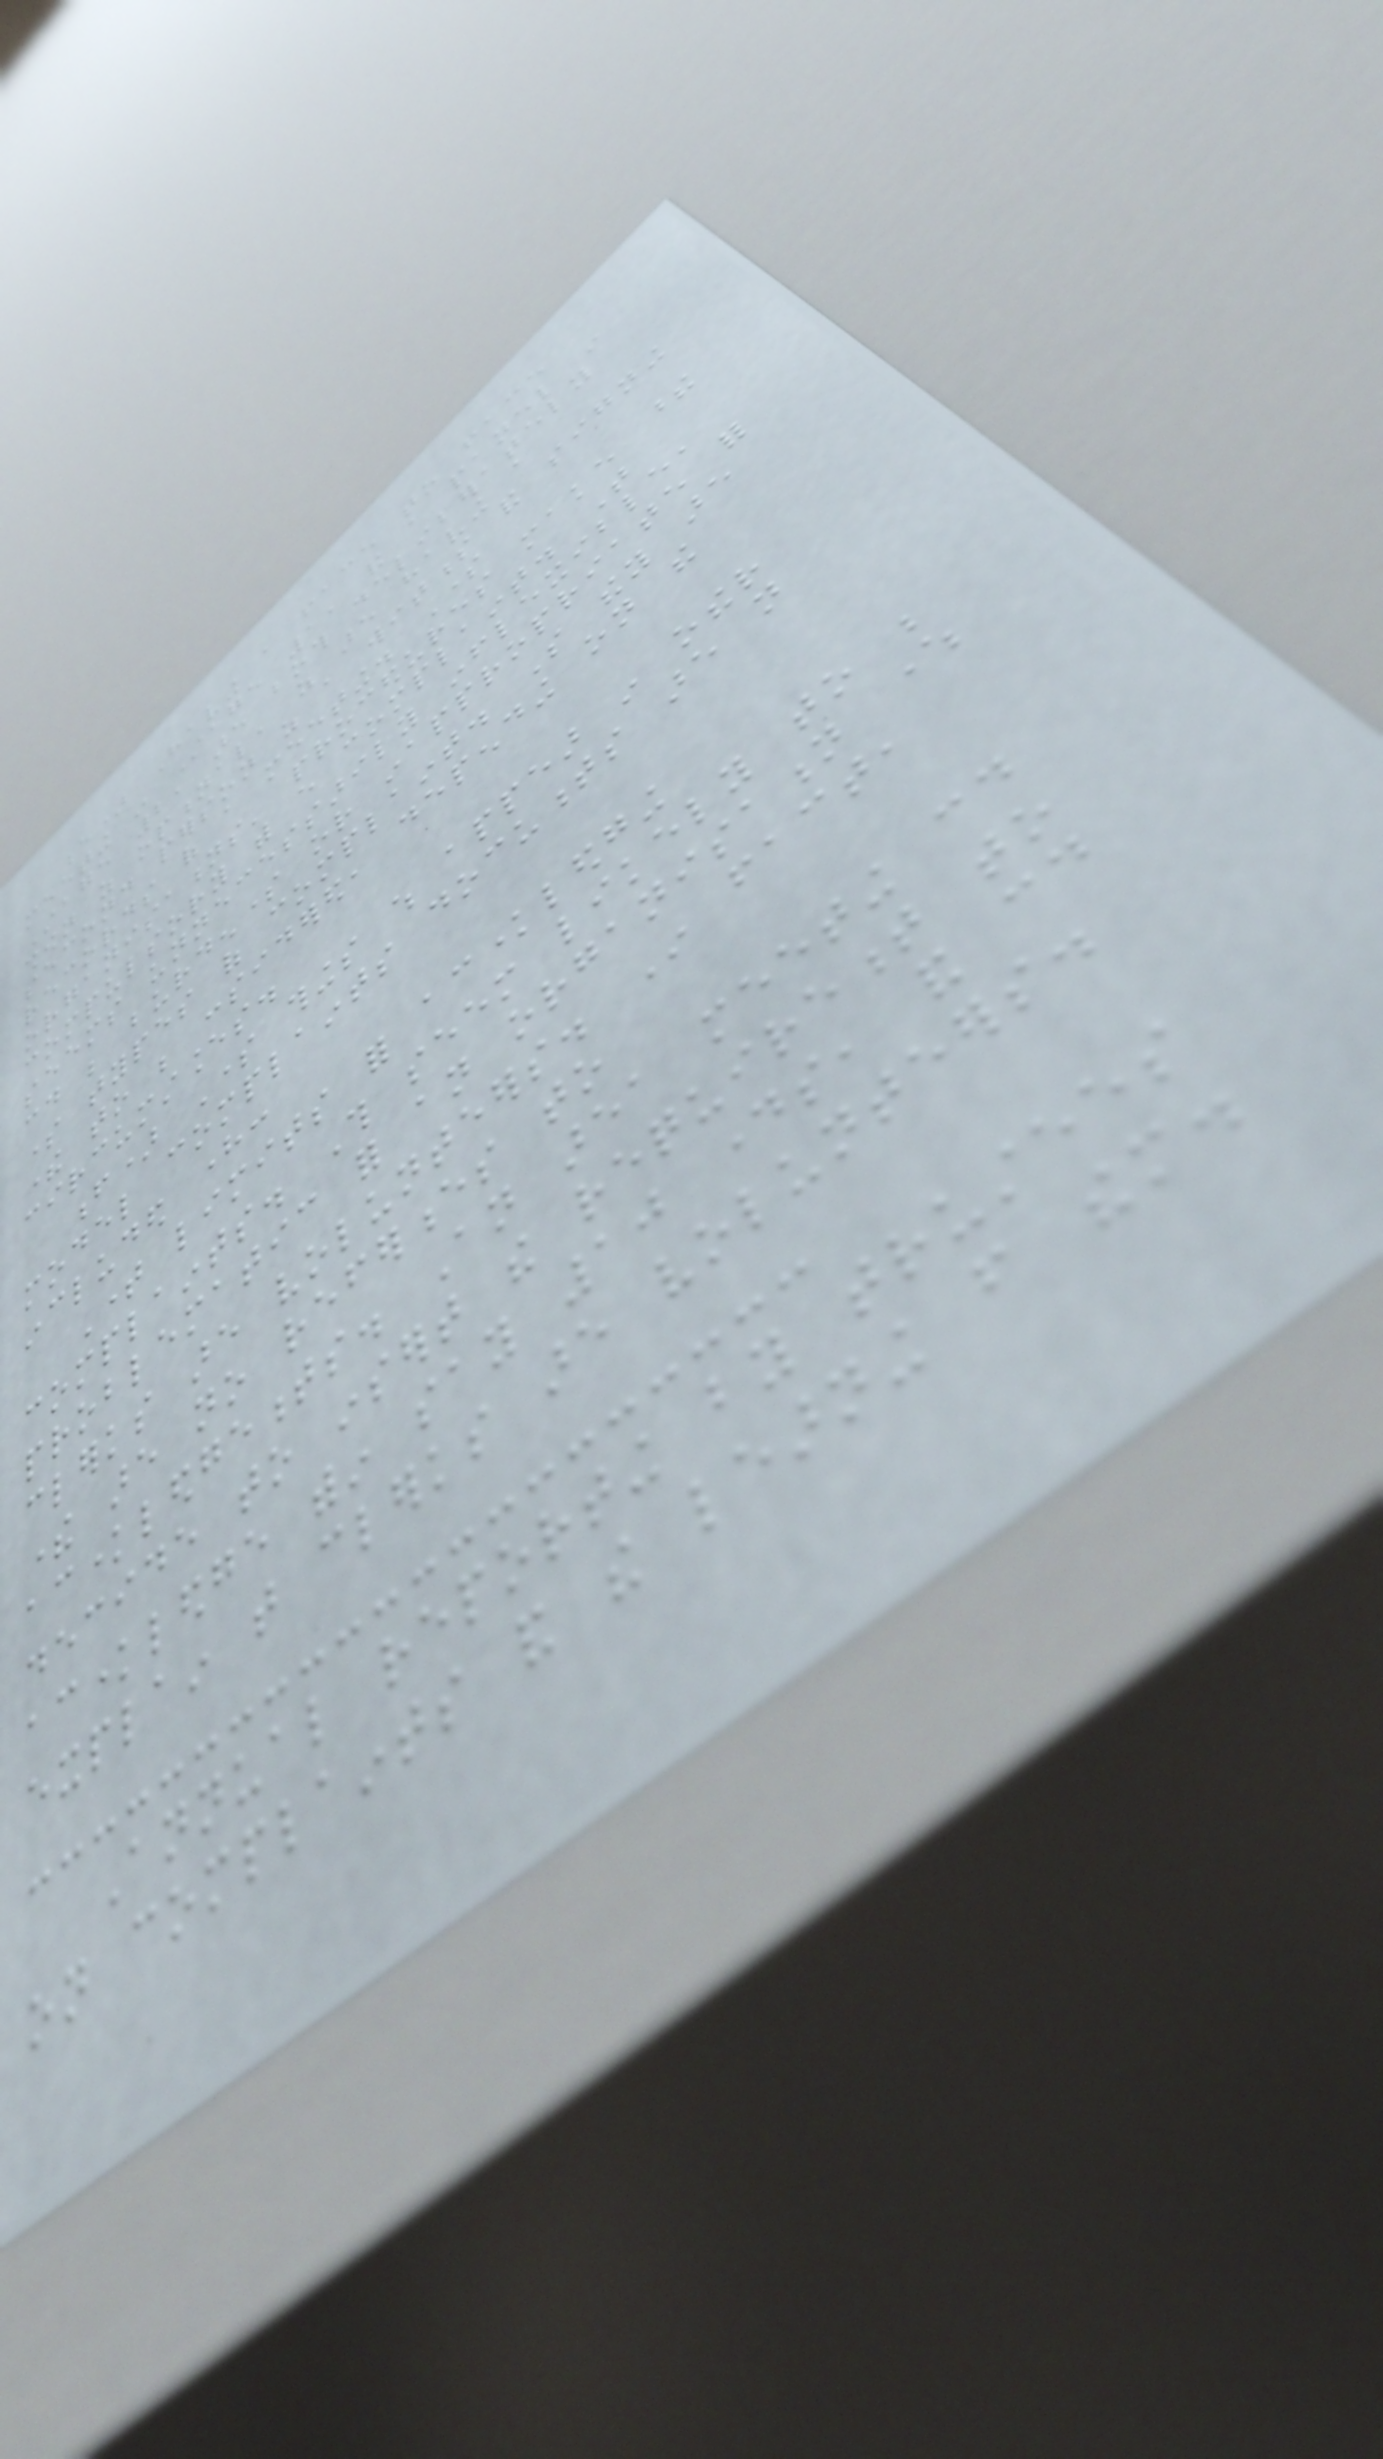e) Having a face to face
meeting in Stage 1, and a panel in
Stage 2, are both deliberately
shown as optional, as are having a
second person as a witness and signing
records of a meeting. Some
organisations' procedures make these
compulsory with every complaint. That
seems unnecessarily inflexible,
could be burdensome or inappropriate for
some types of complaint. So they are
there to be considered, depending on the
circumstances.
f) Some things which appear in other
model complaints documents are not
included here:
Time limits for acknowledging
complaints. This seem likely to be
problematic for an organisation where
clerks are volunteers. In fact,
there are no references to
acknowledgements. An area meeting could
decide to insert the requirement to
acknowledge within say 10 days, and could
explain that clerks are volunteers.
Annual reporting by trustees
on complaints and the learning from them.
